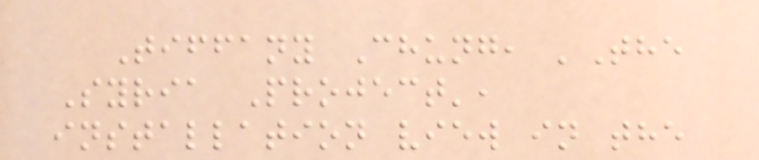Tiffany Chung, 'The
Syria Project',
installation view in the
